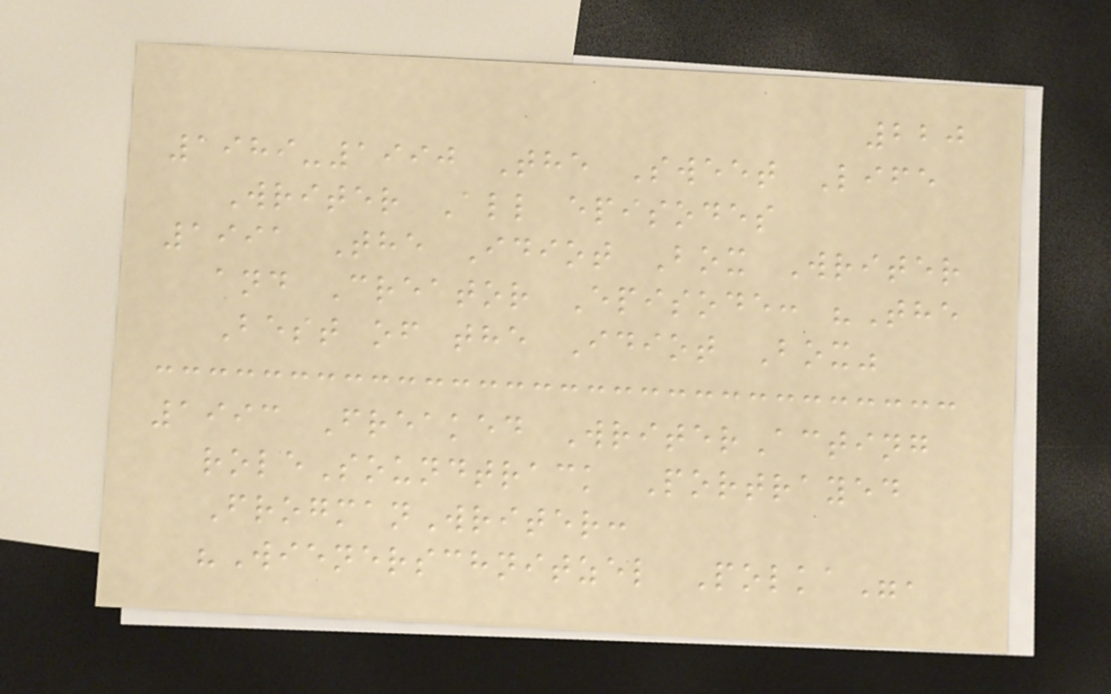220
1989-1990 The Sweet Life
Writer All episodes
1991 The Idiot Box Writer
and Creator Episode: "The
Best of the Idiot Box"
1993 Freaked WriterActing
roleSoundtrack Portrayed
FrogmanWriter:
"Wienerschnitzel Polka",
